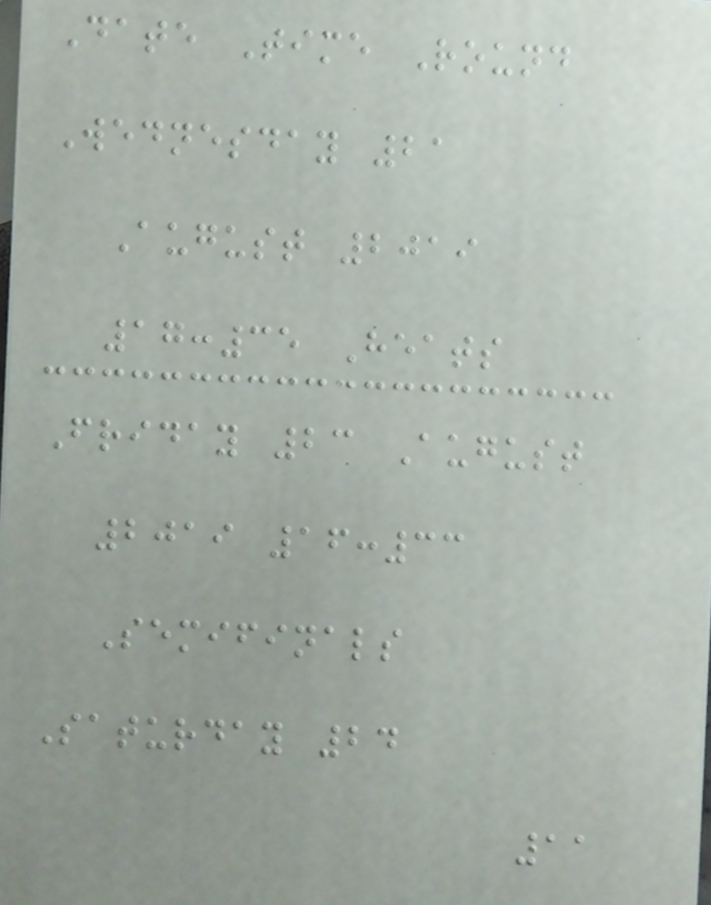Date Time Round
Wednesday 21
August 2019
17:35 Heats
Friday 23 August
2019 16:33
Semifinals
Saturday 24
11
